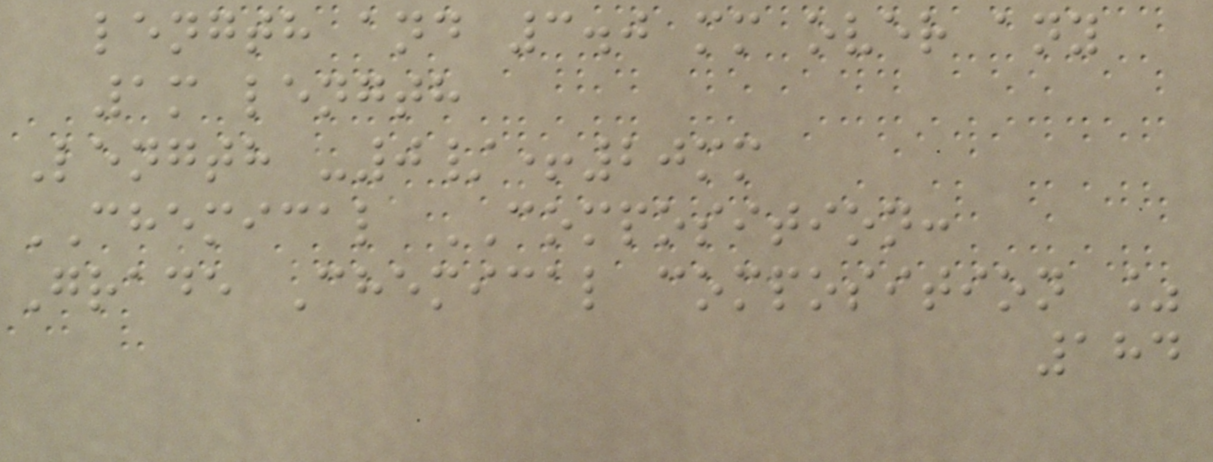length and 3.0 mm over any
1m length
Length -0/+20mm
CHEMICAL COMPOSITION:
Grade Chemical composition %
184
